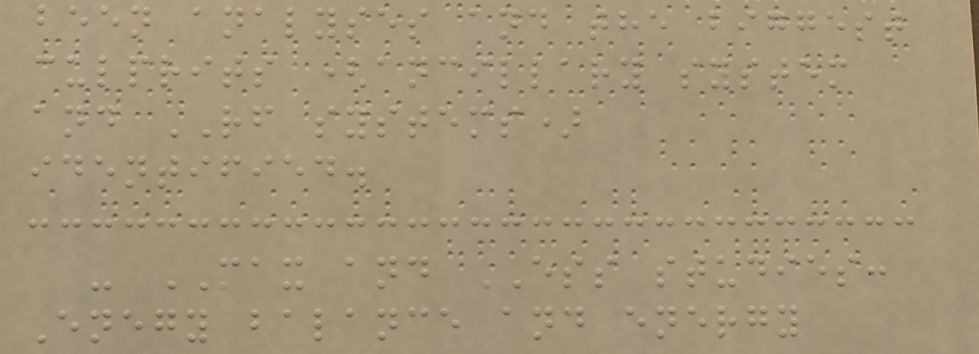been analyses and the biggest
culprits (ancillary system
and RF systems)
identified.
- MAX and ESS studies:
Enegy balance and energy
